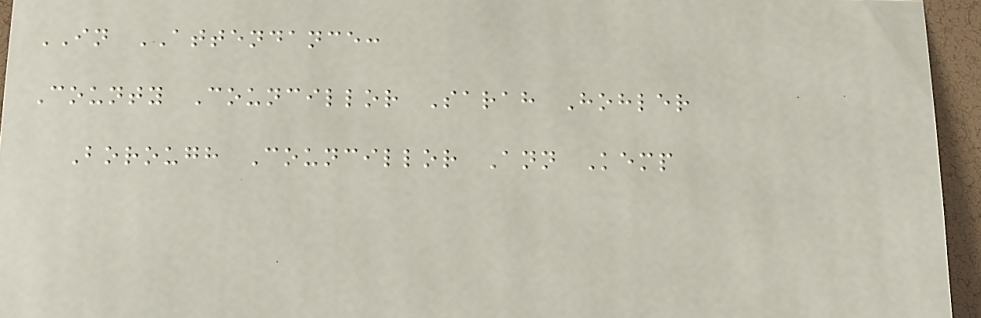IN ATTENDANCE:
County Councillor Sarah Hohler
Borough Councillor Ann Kemp
